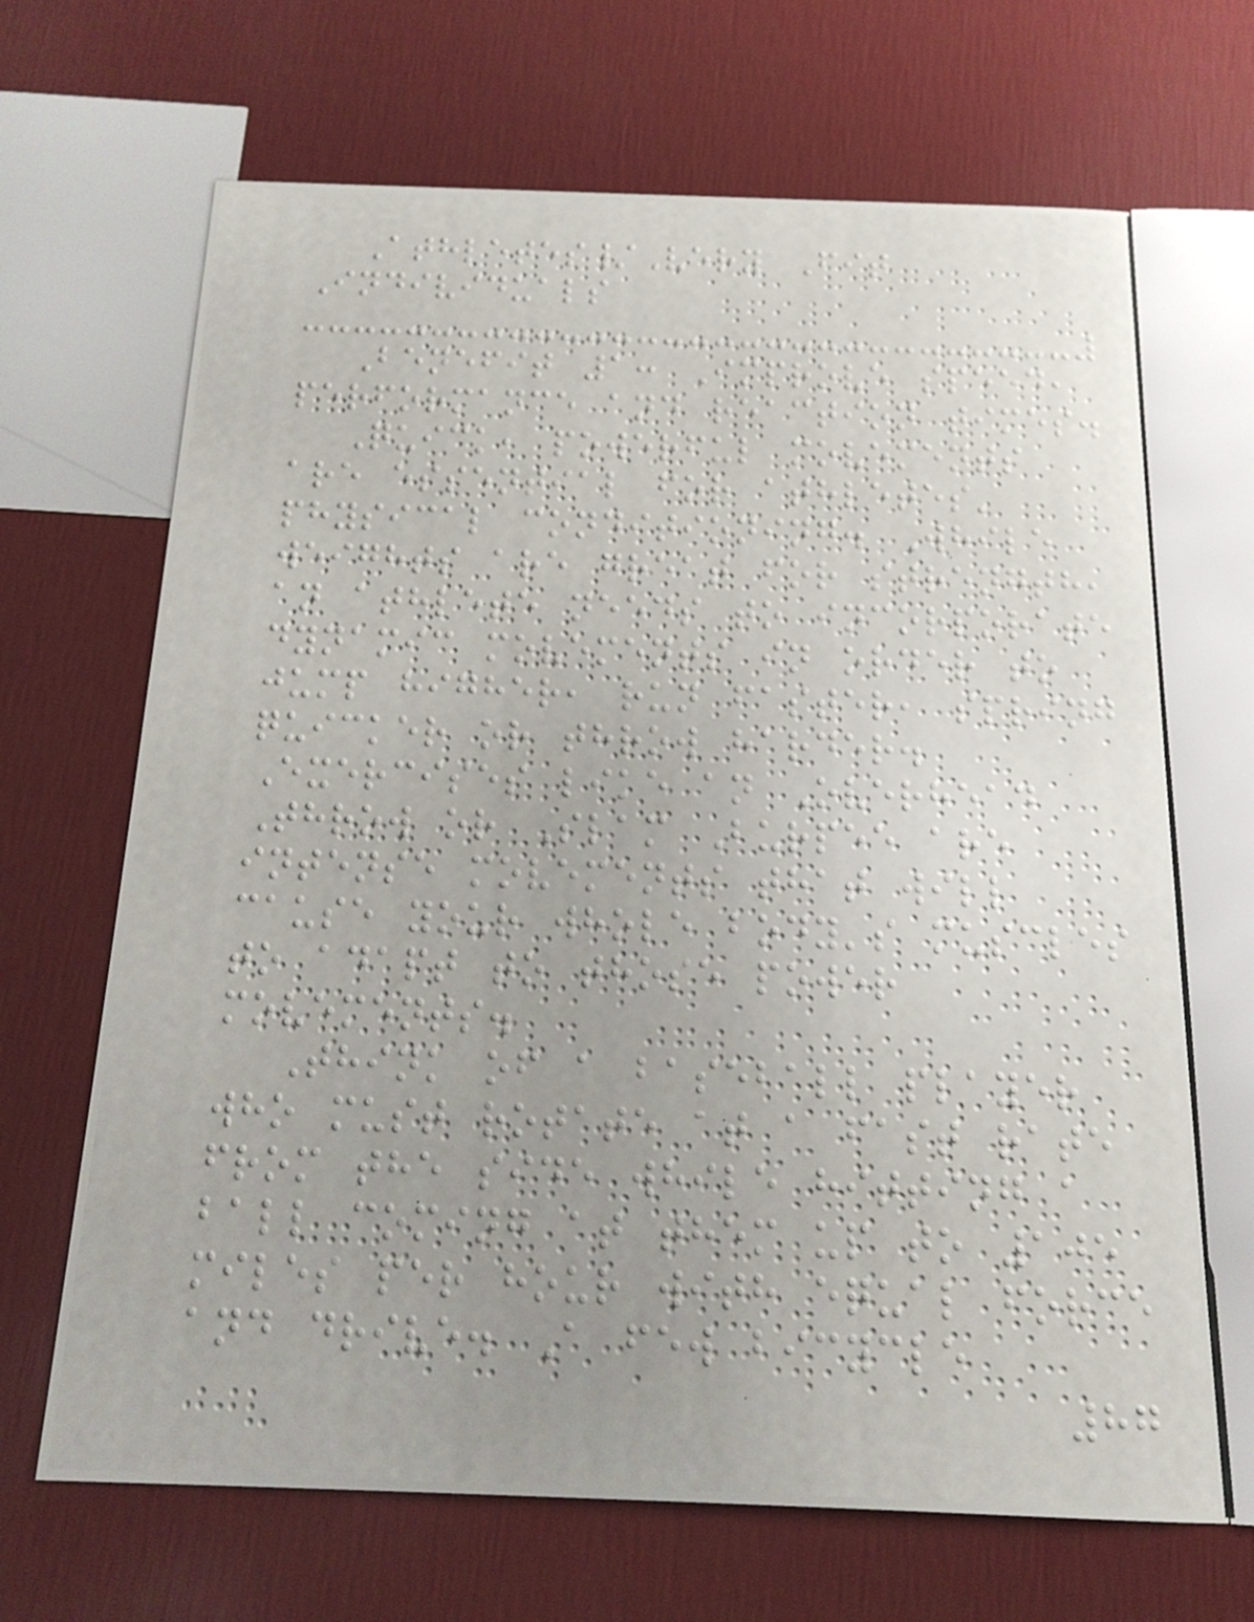Athletes/Very Fit
Individuals
Benefit 1: Improve speed,
performance and reaction times.
Quick, powerful movements
are essential for athletes'
physical conditioning. While
weights are great for strength,
an athlete needs to incorporate
dynamic movements in order to
jump higher, run faster, spring
quicker or throw harder.
Exercises like an Overhead
Throw or Slam Burpee are
intense movements that will
cause your whole body's muscles
to adapt to those power
movements.
Think of a baseball player
who must rotate at a fast rate
from the side while hitting a
ball coming at them up to 105
miles per hour with equal force
and drive. A few bicycle
87
